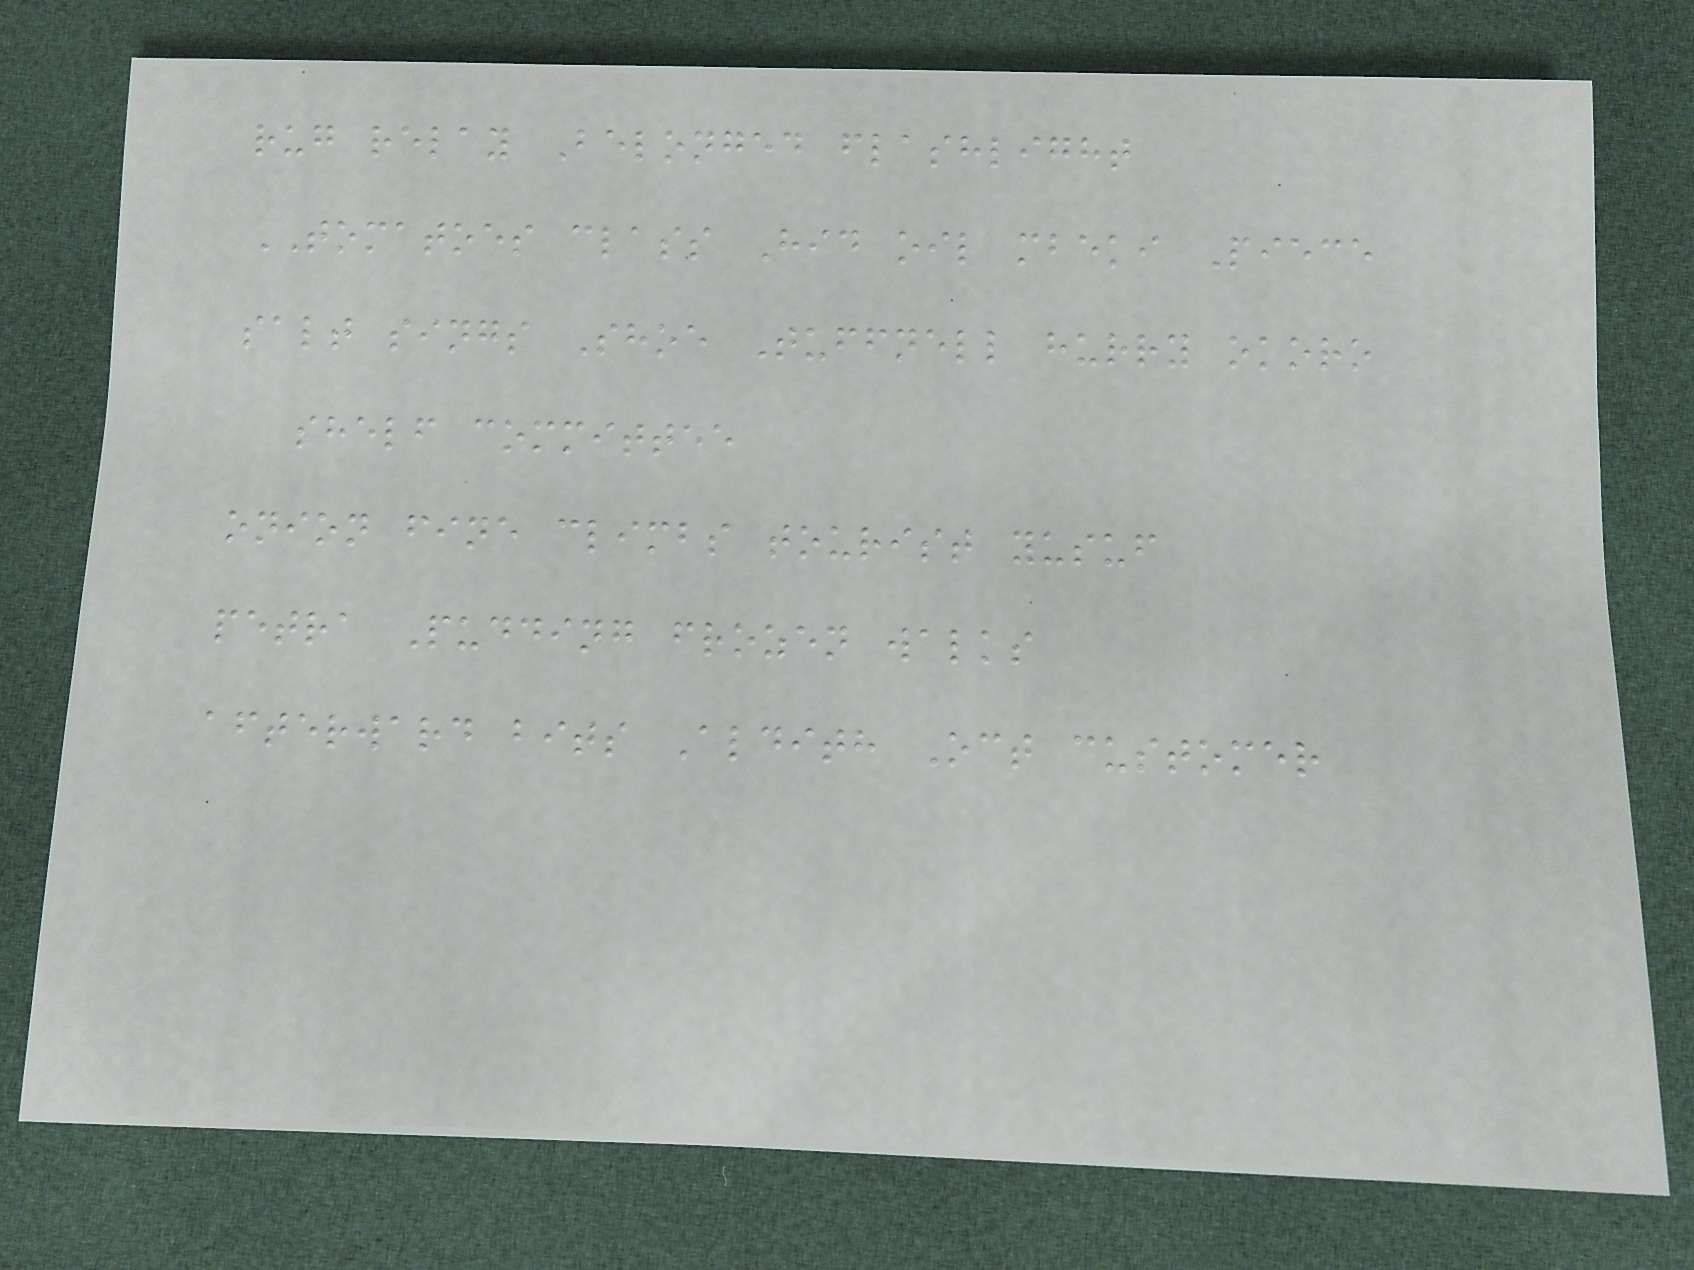rug relay Belonged flashlight
TOMATOES class Hid oil mbeki Piece
salt sings Shoe Tuffnell hurry okoro
shelf committee
onion fine climbs tourist yusuf
petra Pudding frozen walks
afterward bits Aldith Oct customer
